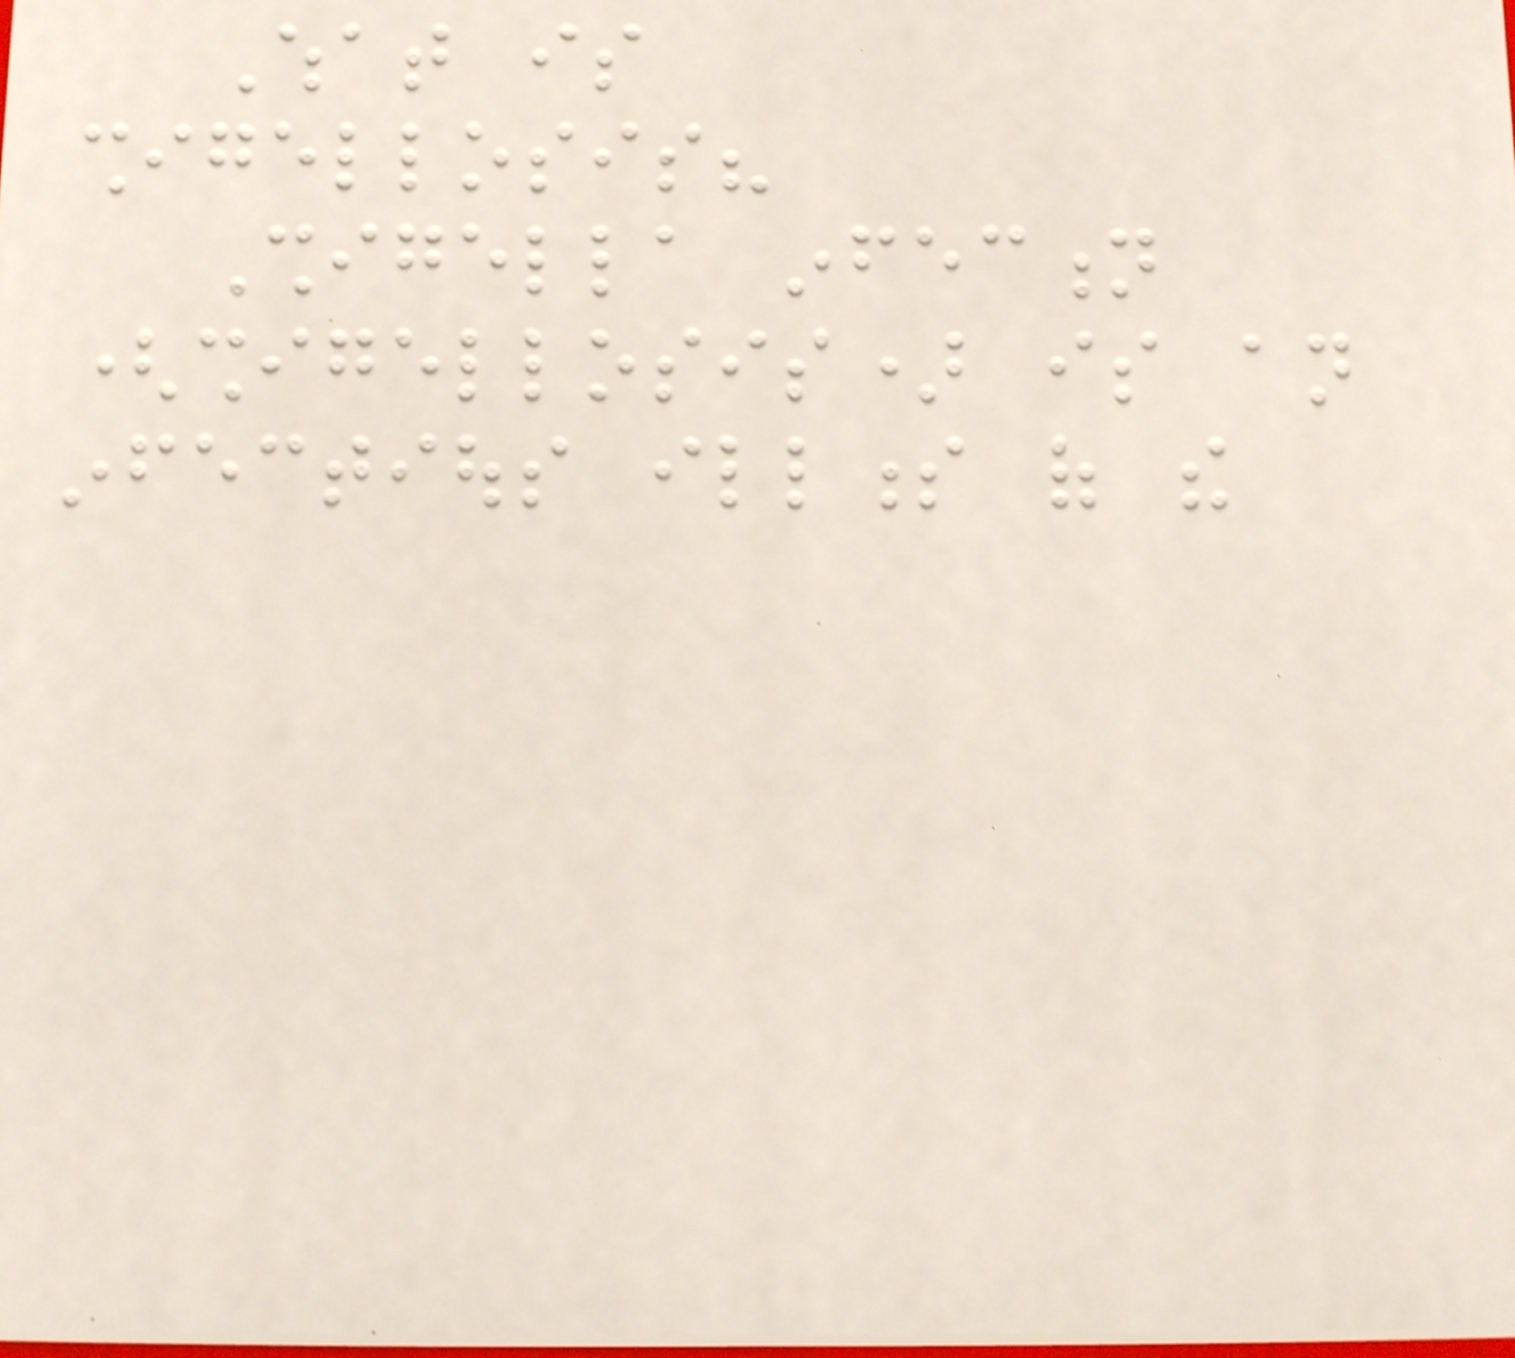What is
shigellosis?
Shigella infection
(shigellosis) is an
infectious illness of the
